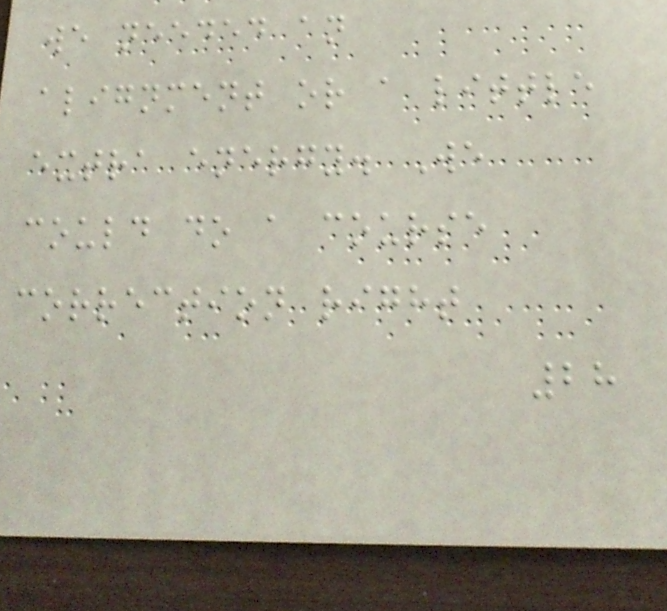we needed an
alignment or a little
extra energy. We
could do a course
correction right
28
